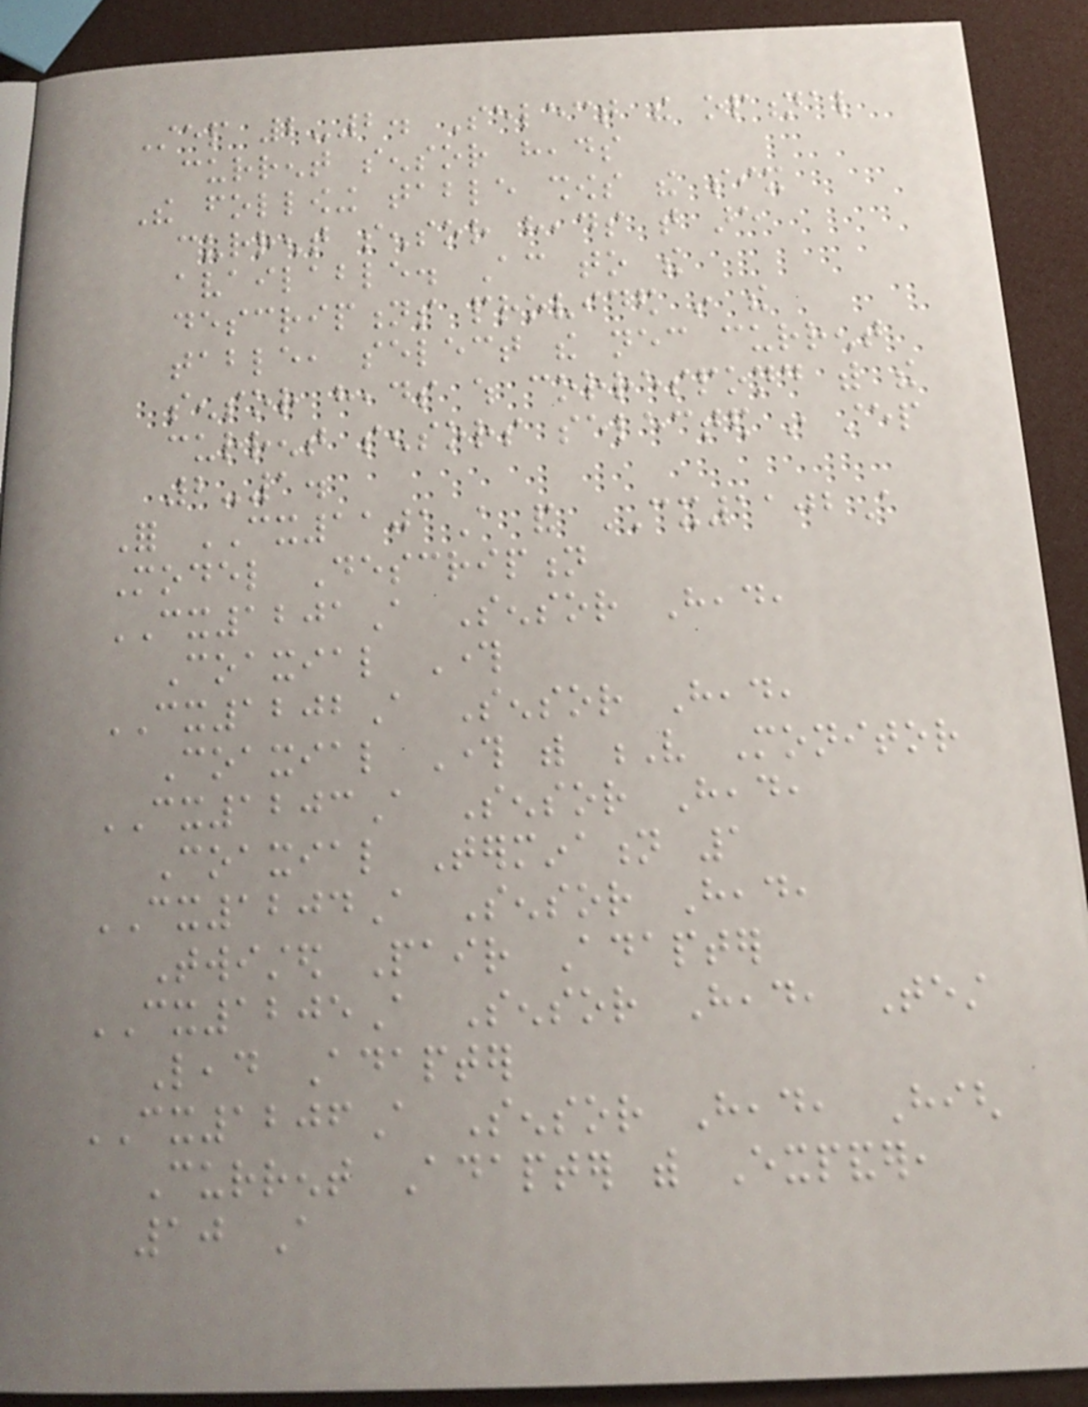Step 2-2. Select the optional
current sensor heads
The following table shows the six
current sensor heads that are
available. According to the
descriptions provided in the
table, select the necessary current
sensor heads which correspond with the
current sensors selected in step
2-1.
For CX1101A and CX1102A
Model Description
CX1201A Sensor Head,
Coaxial Through
CX1202A Sensor Head,
Coaxial Through with V Monitor
CX1203A Sensor Head,
Coaxial Termination 1
CX1204A Sensor Head,
Twisted Pair Adapter
CX1205A Sensor Head, Test
Lead Adapter
CX1206A Sensor Head, High
Current Adapter with Expander,
10 A
